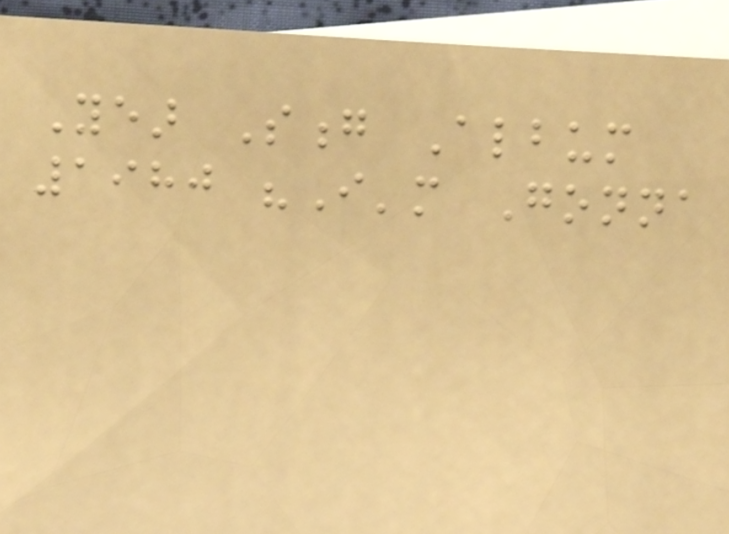Year Song Album
1980 "I'm Gonna
